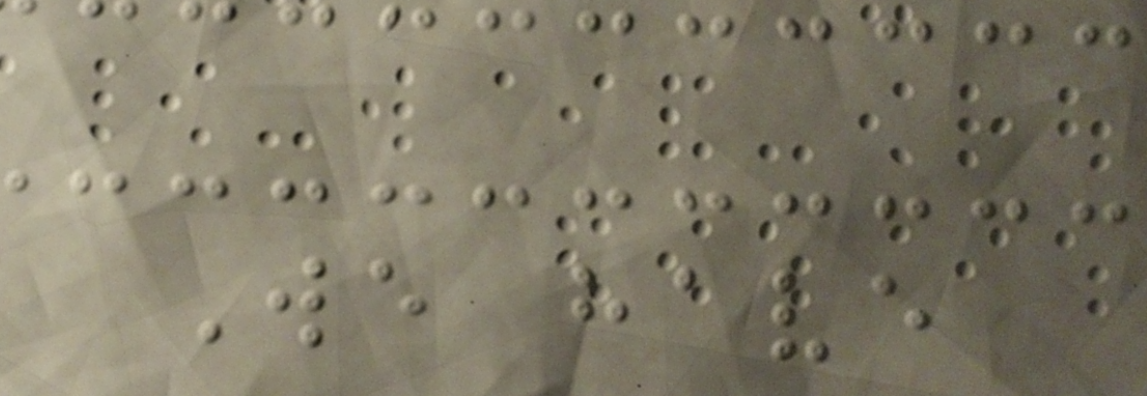We have
